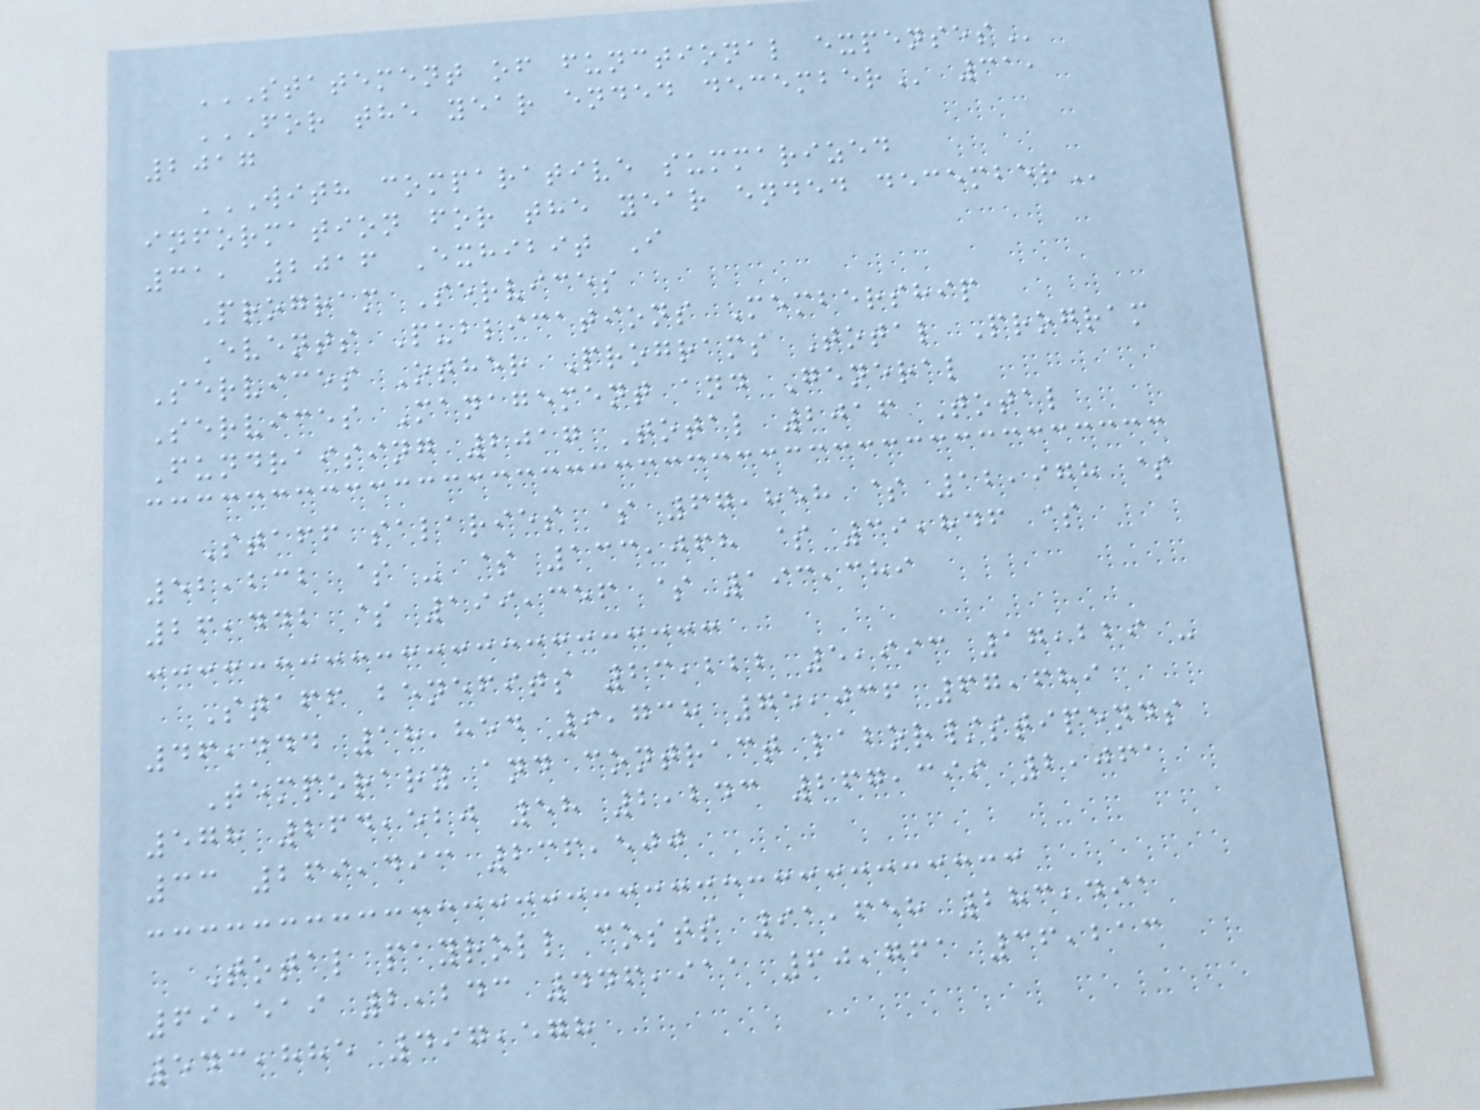STATEMENT OF FUNCTIONAL EXPENSES
FOR THE YEAR ENDED DECEMBER 31,
2017
WITH COMPARATIVE SUMMARIZED
INFORMATION FOR THE YEAR ENDED DECEMBER
31, 2016 Exhibit I
Program Services
Events Publications Membership
Services Other Programs Total Program
Services Management and General
Fundraising 2017 Total 2016 Total
Staff salaries $ 67,858 $ 12,978 $
52,232 $ - $ 133,068 $ 39,846 $
26,442 $ 199,356 $ 193,389
Staff benefits 23,222 5,993 17,229 -
46,444 18,854 9,738 75,036 67,689
Temporary and contract labor/stipends
578 264,520 58 2,243 267,399 2,061
33 269,493 236,500
Total payroll costs 91,658 283,491
69,519 2,243 446,911 60,761 36,213
543,885 497,578
